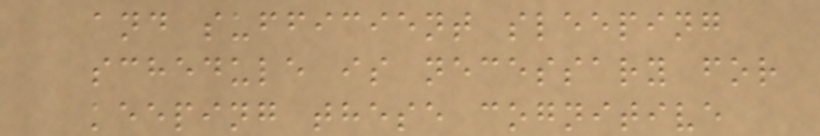and sufficient sleeping
schedule is necessary for
keeping these cognitive
